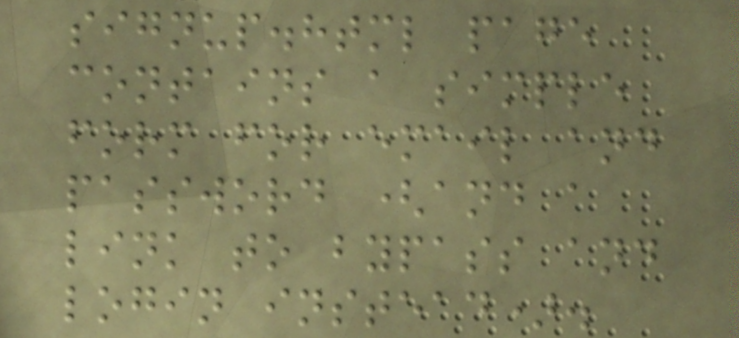signup.html page
contains a simple
form for email and
password (and a
link to bypass and
login instead).
